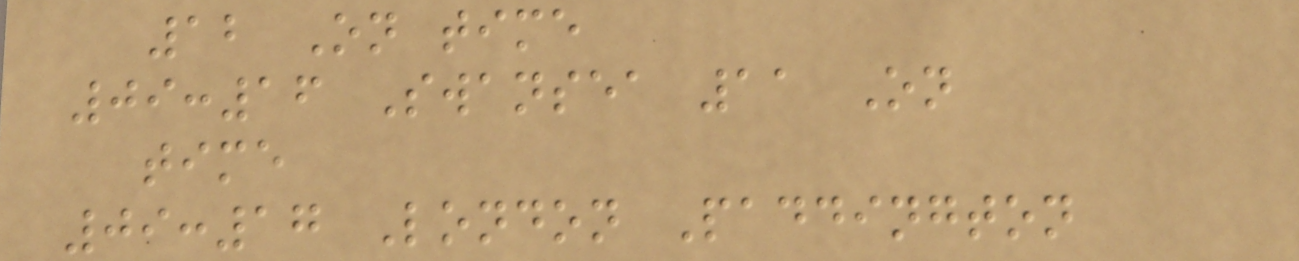12 On time
09:16 Swansea 11 On
time
09:17 London Paddington
